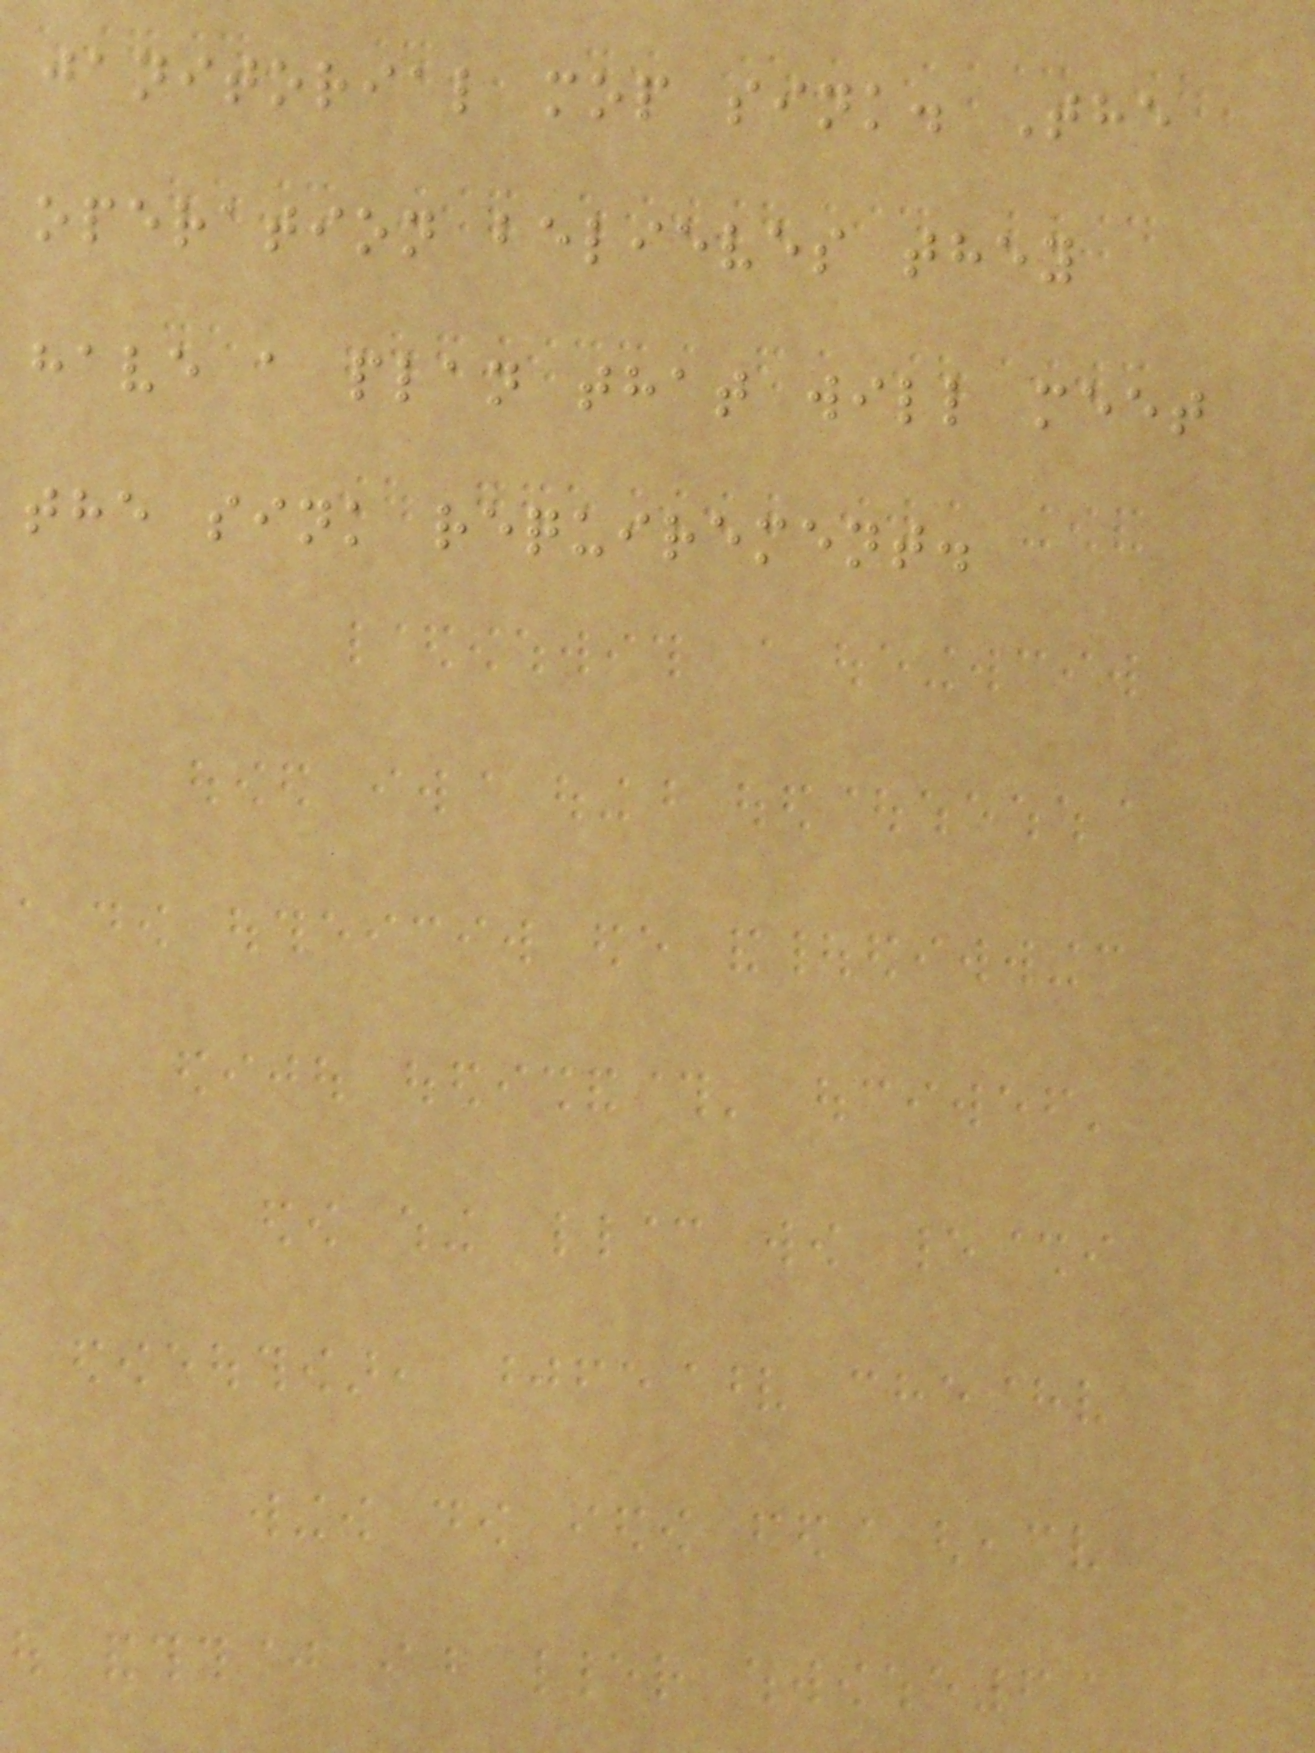janitorial mop sink. The
operation believes they
have a plan that will meet
the sink requirement.
